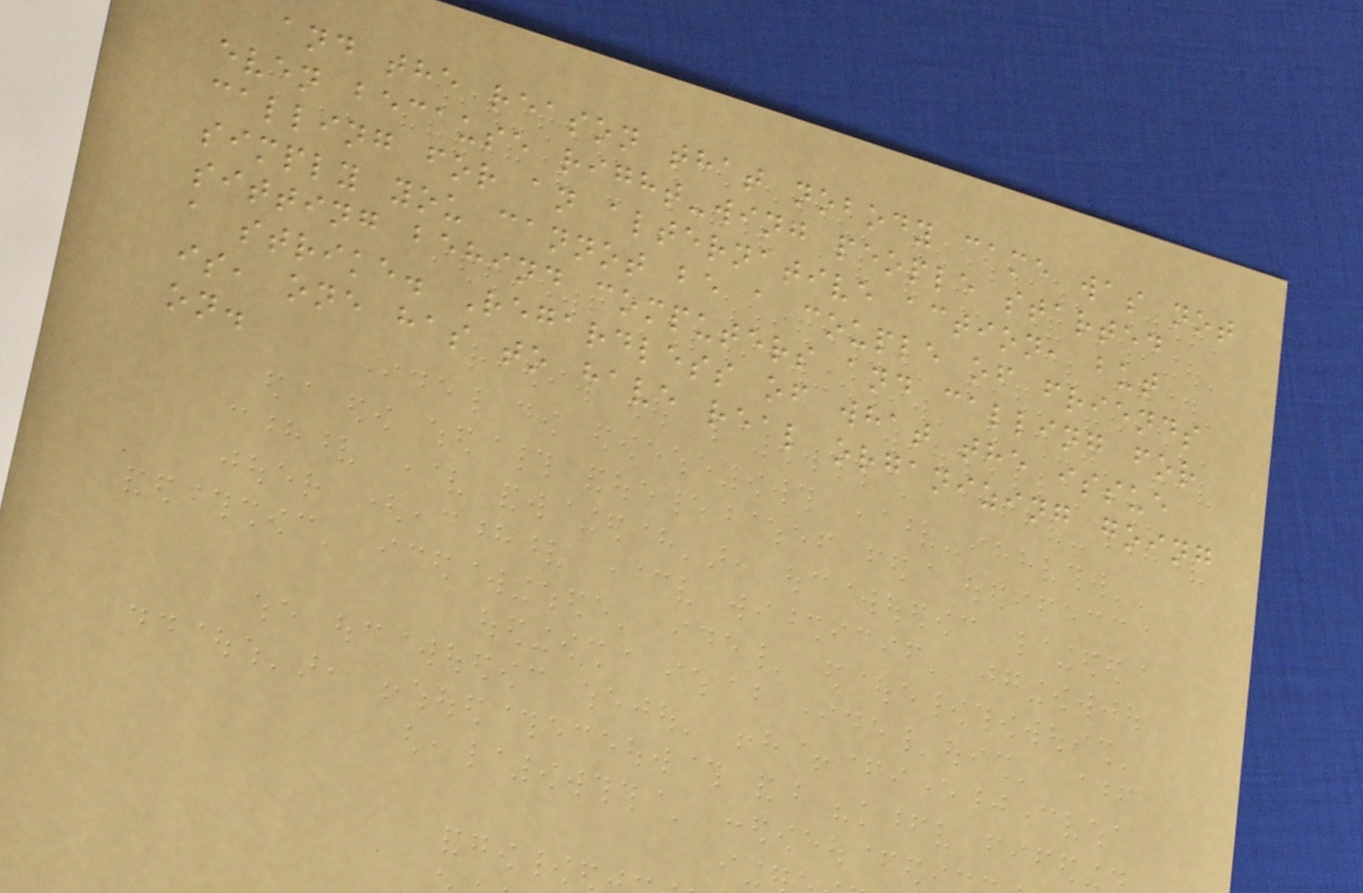and the reason that nobody came was not
even because right-wing people started
calling for an alternative action, but
simply you cannot be a couple of friends
sitting behind computers and calling for
a strike. Regardless of what the issue
is, one has to have real organizing going
on.
